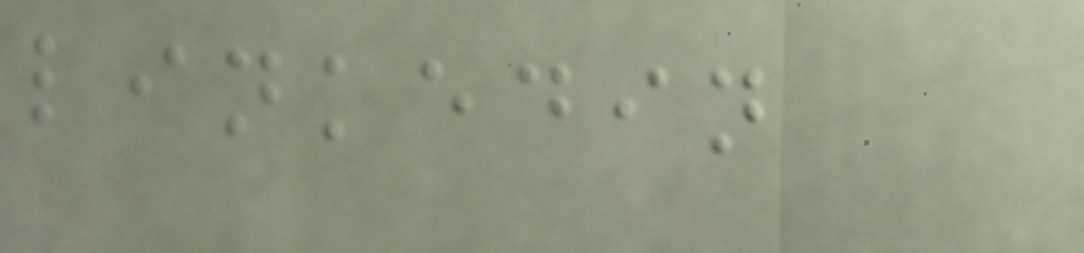linkedin
